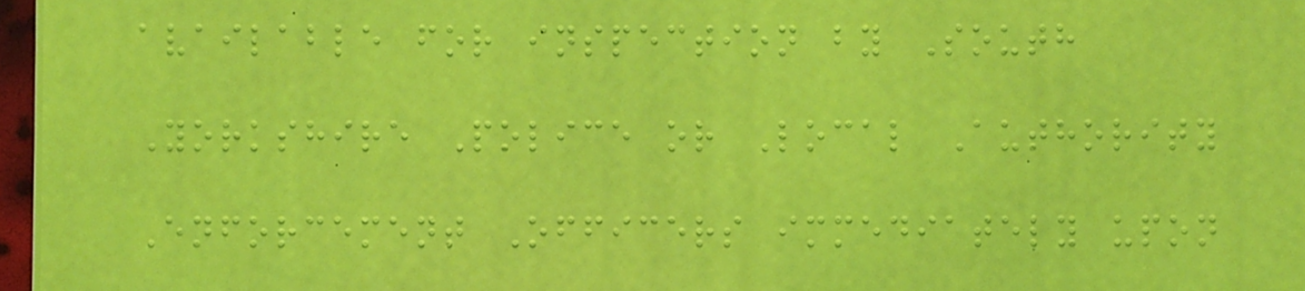available for inspection by South
Yorkshire Police or Local Authority
Enforcement Officers immediately upon
